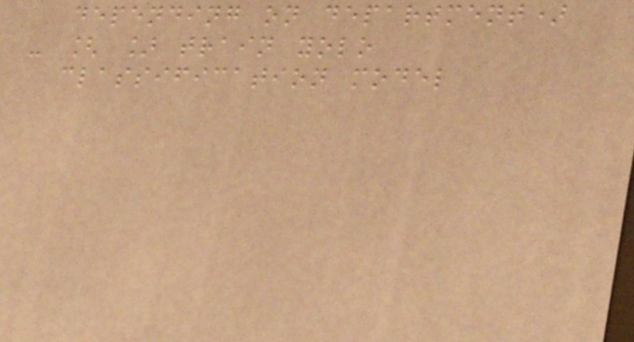depending on department)
- [ ] train yolo
classification model
